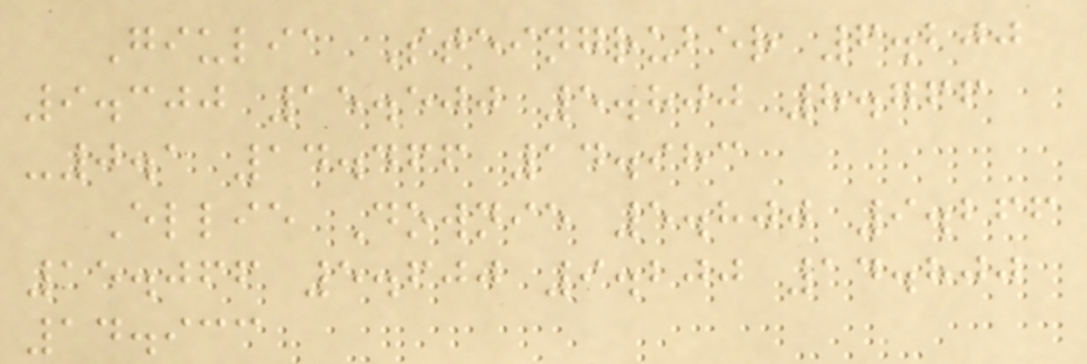Giulia Steingruber 6.200
9.300 15.500 5.800 8.766
-0.1 14.466 14.983
Ellie Downie 5.800 9.266
15.066 5.600 9.200 14.800
14.933
